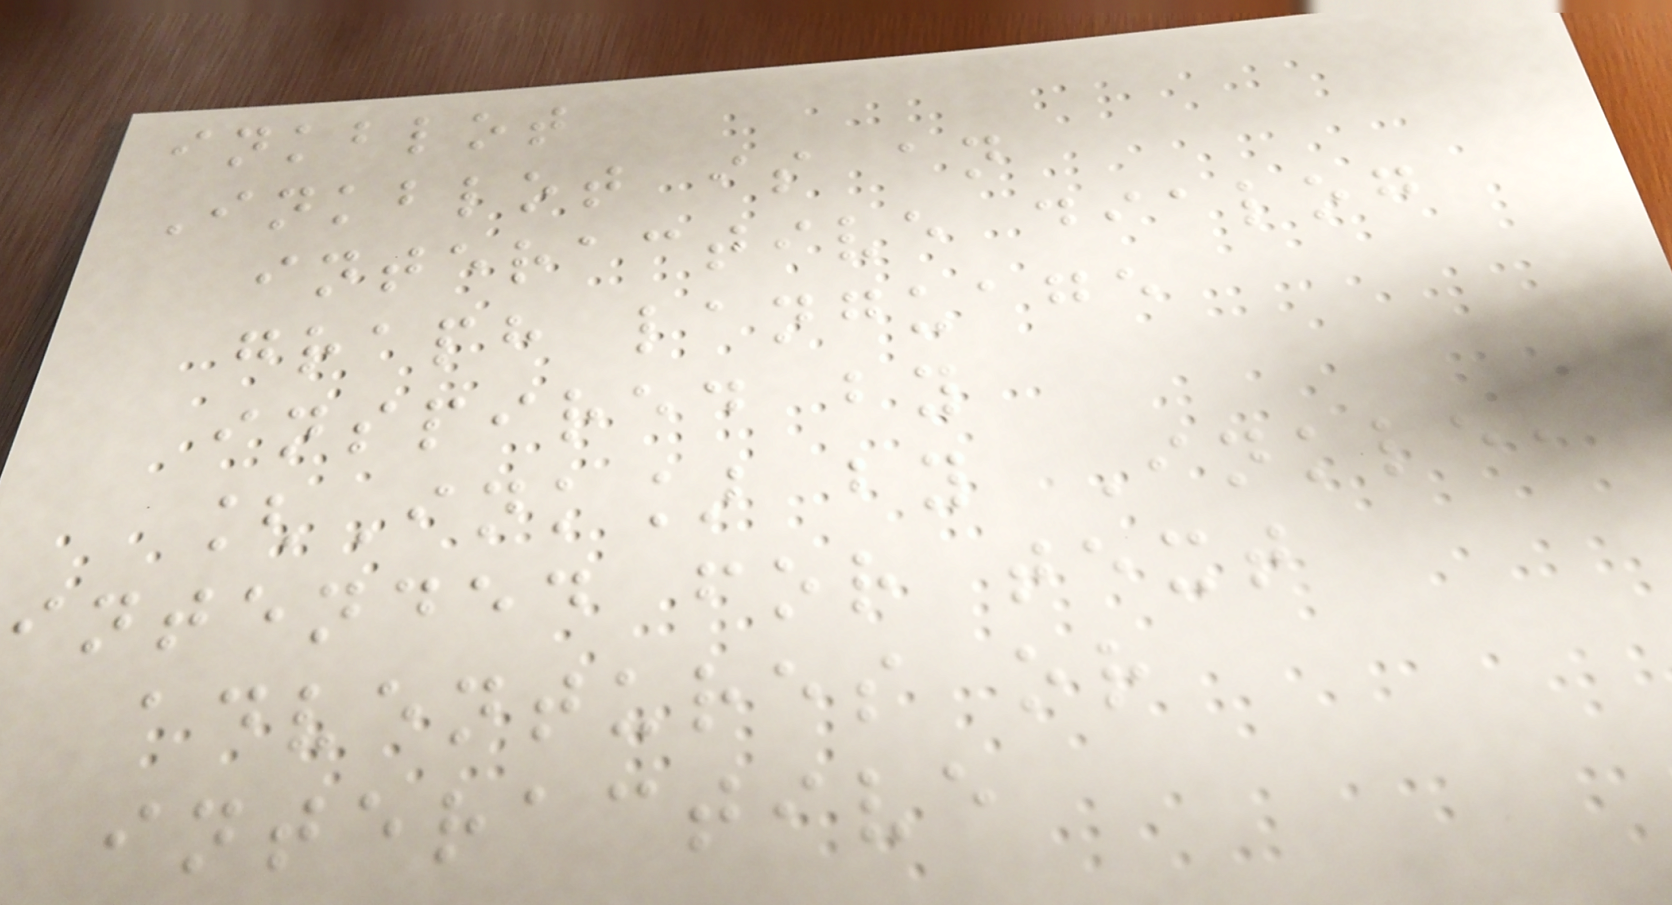inkblot
Inkblot is an
interactive dialog
graph language
inspired by
[Ink] by Inkle,
intended for text
adventures or
interactive
